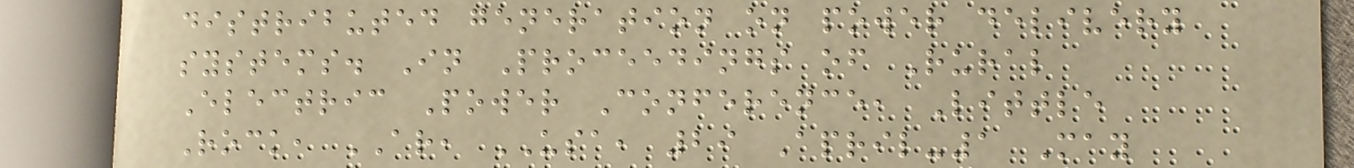distributed generation on power delivery
systems. In Proceedings of Rural
Electric Power Conference, Little
Rock, AR, USA, 29 April-1 May
